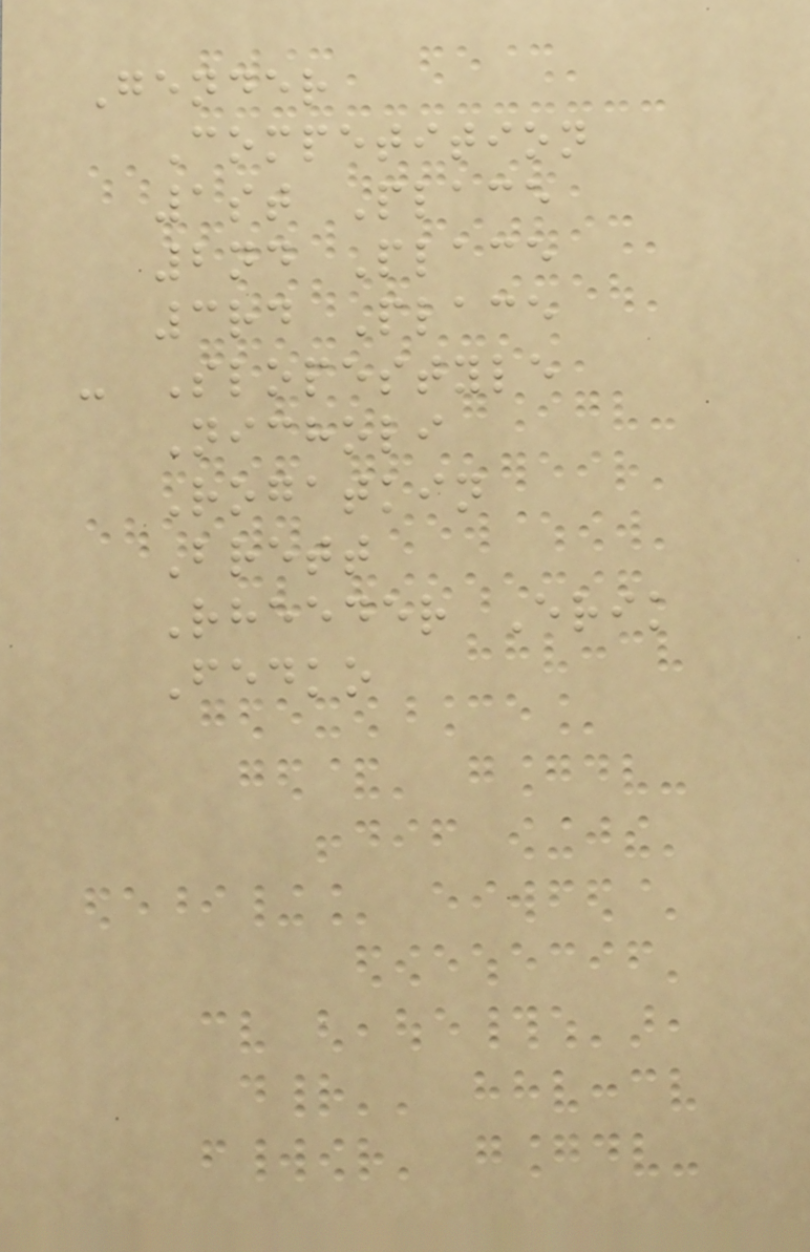Gender
Competition
1st Place
2nd Place
3rd Place
- Slopestyle
Nicholi
Rogatkin
Brett
Rheeder Erik
Fedko
